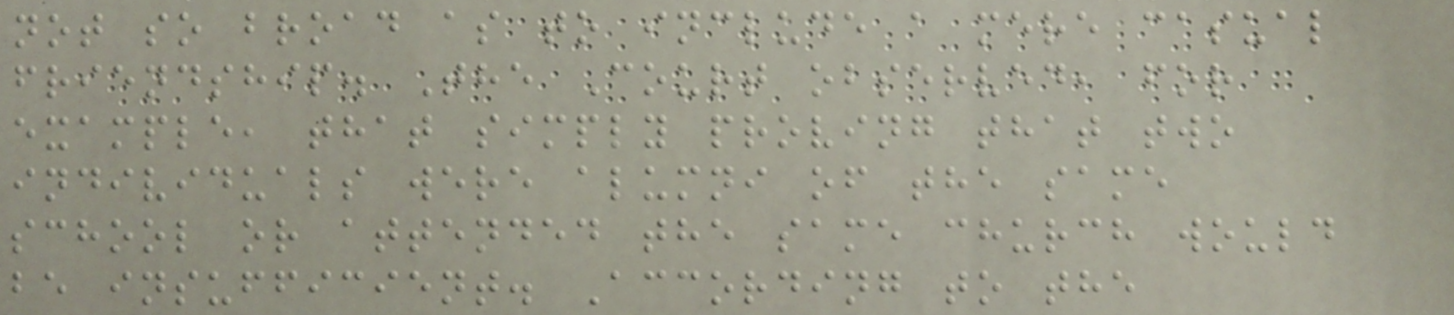not so broad as to include a mere casual
friendship. The Court observed, for
example, that simply proving that two
individuals were alumni of the same
school or attended the same church would
be insufficient. According to the
